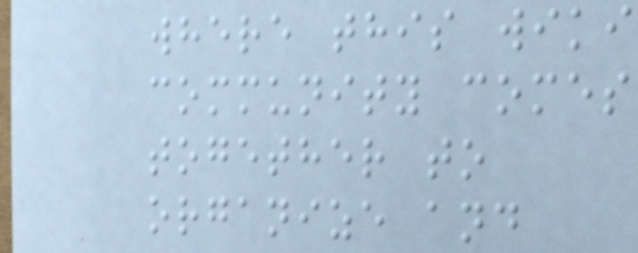where this wiki
community comes
together to
organize and
